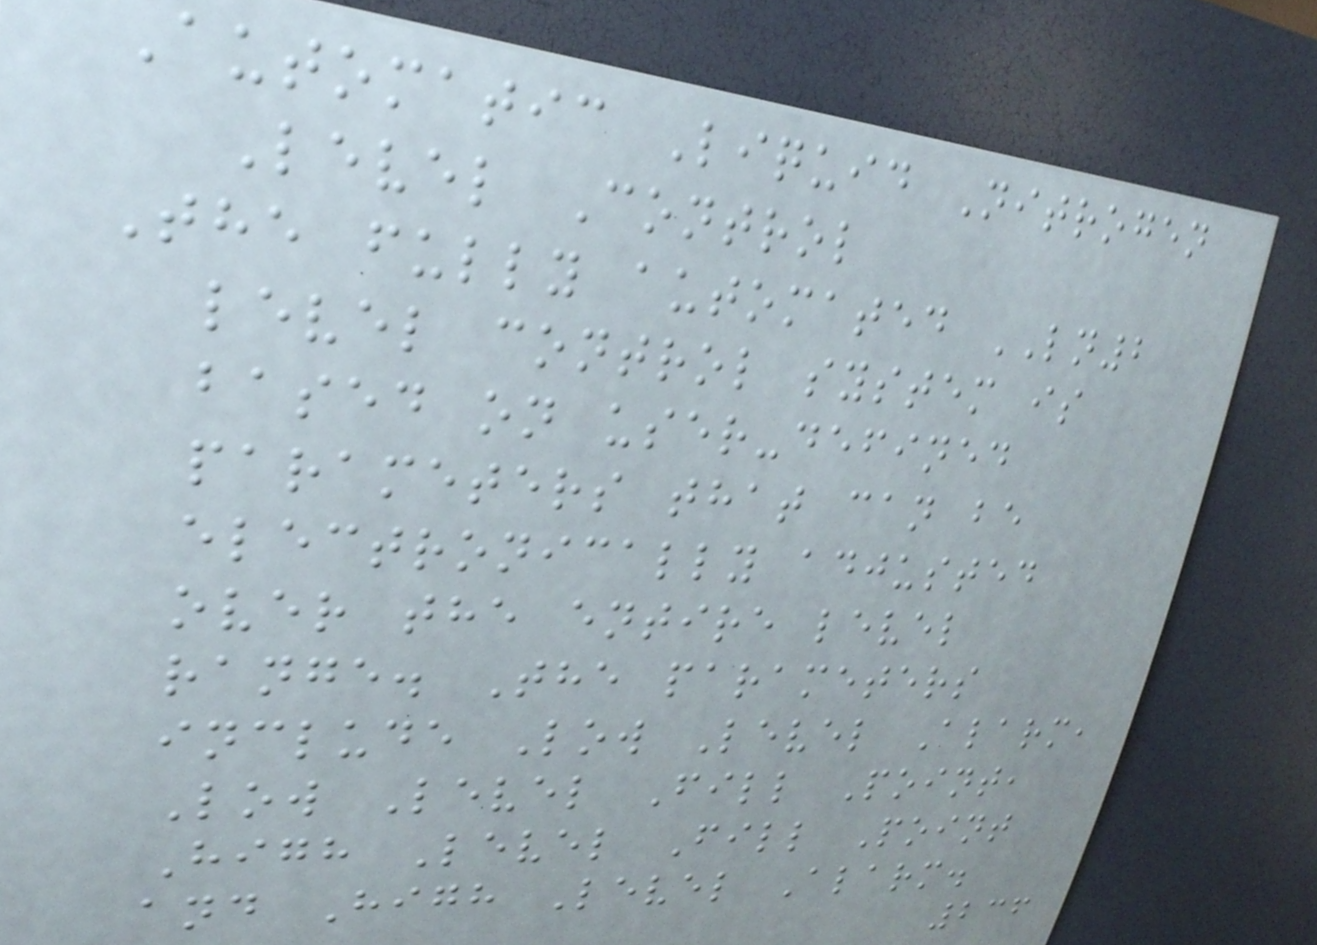Automatic Liquid Nitrogen
Level Control
The fully automated LN2
level control system is
based on user-defined
parameters that can be
electronically adjusted
over the entire level
range. The parameters
include Low Level Alarm,
Low Level Fill Point,
High Level Fill Point
and High Level Alarm.
236
